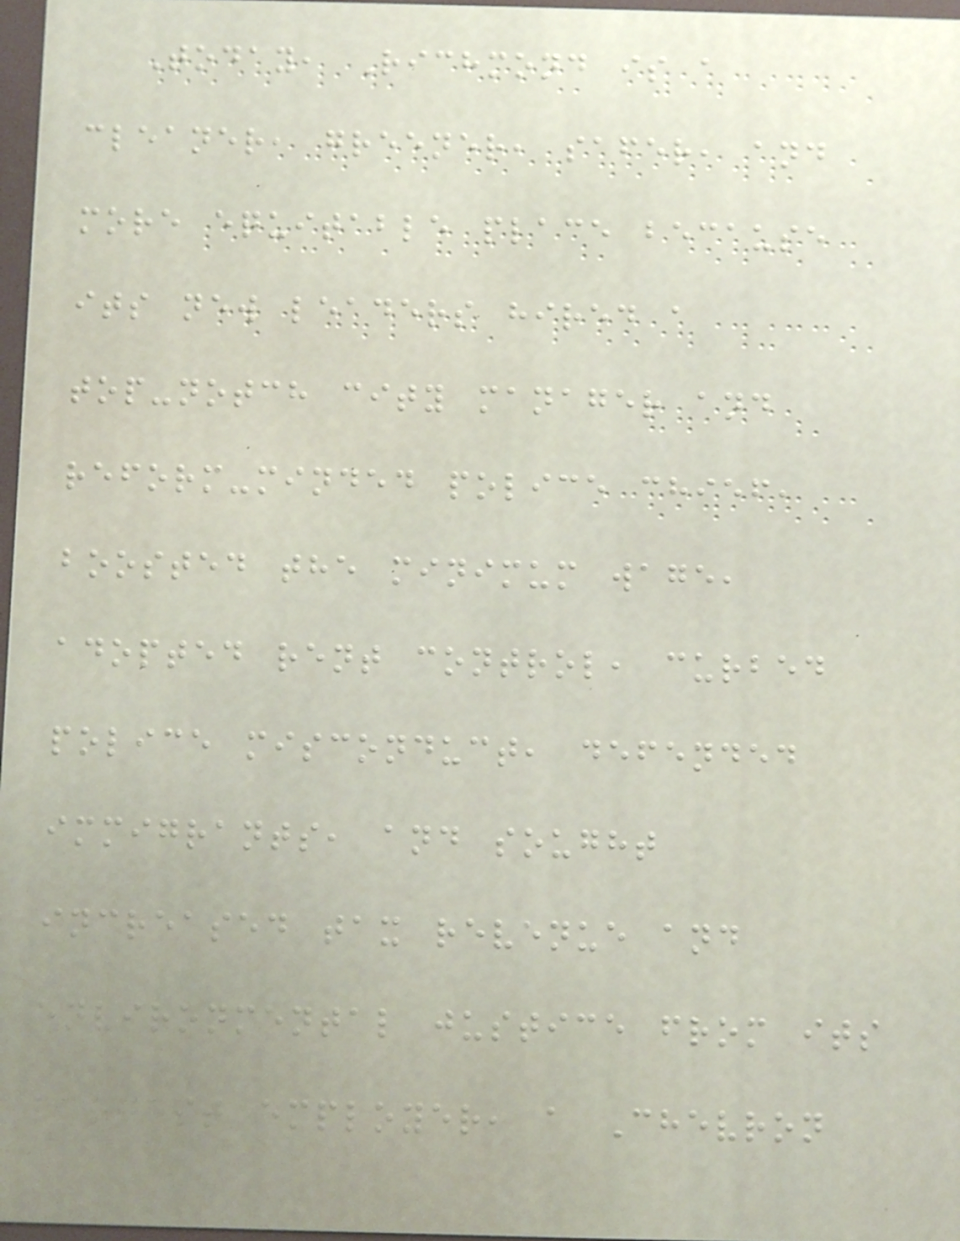Today, Richmond is a
cleaner, greener, safer, and
more equitable place because
its new leaders hired a
top-notch city manager and
reform-minded police chief,
boosted the minimum wage,
adopted rent control, curbed
police misconduct, defended
immigrants, and sought
increased tax revenue and
environmental justice from its
largest employer, a Chevron
